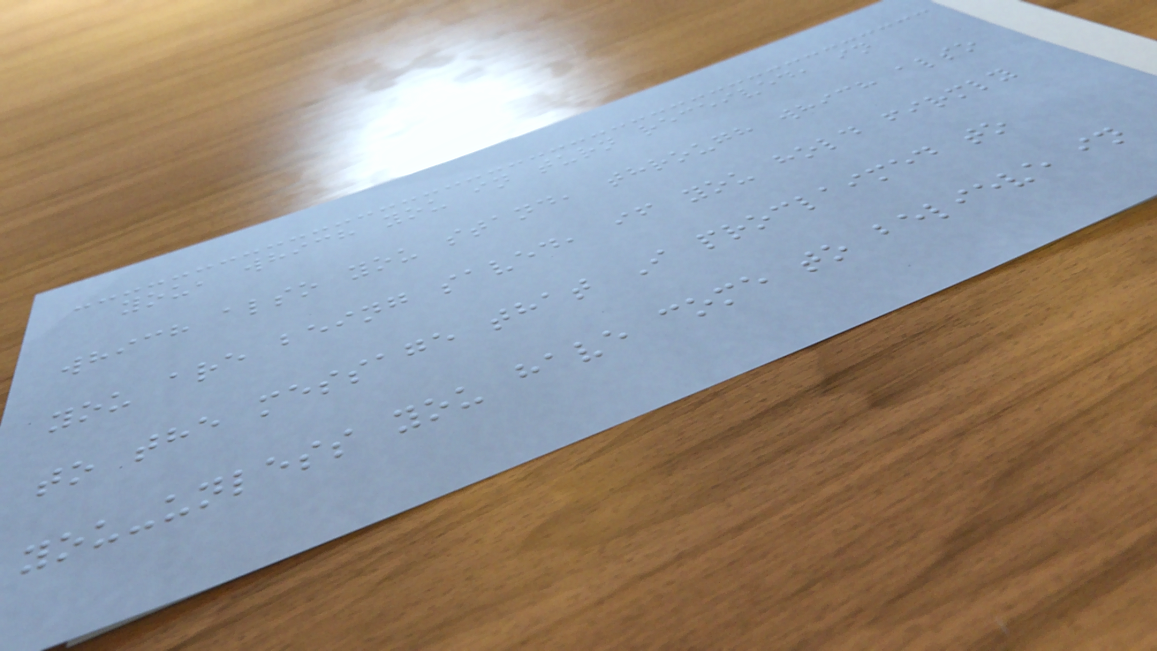you, which you in turn received, in
which also you stand, through which also
you are being saved, if you hold firmly
to the message that I proclaimed to
you-unless you have come to believe in
